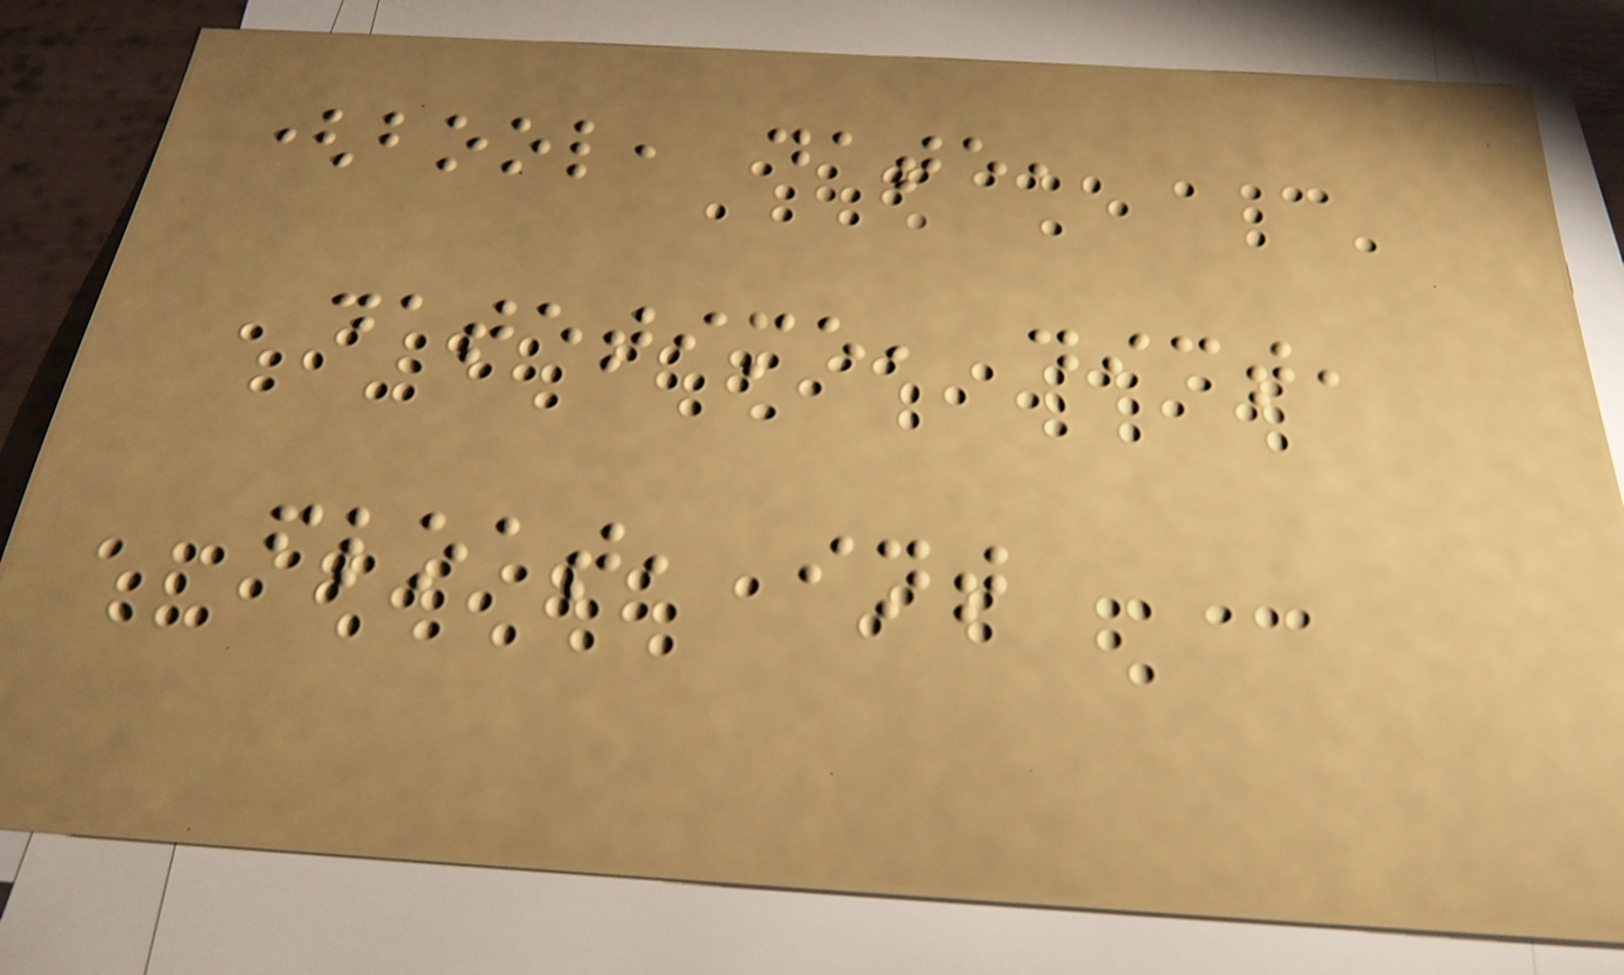(bool, date,
datetime, dict,
float, int
